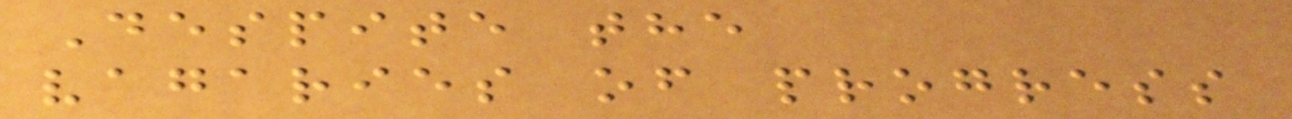Despite the
vagaries of progress
